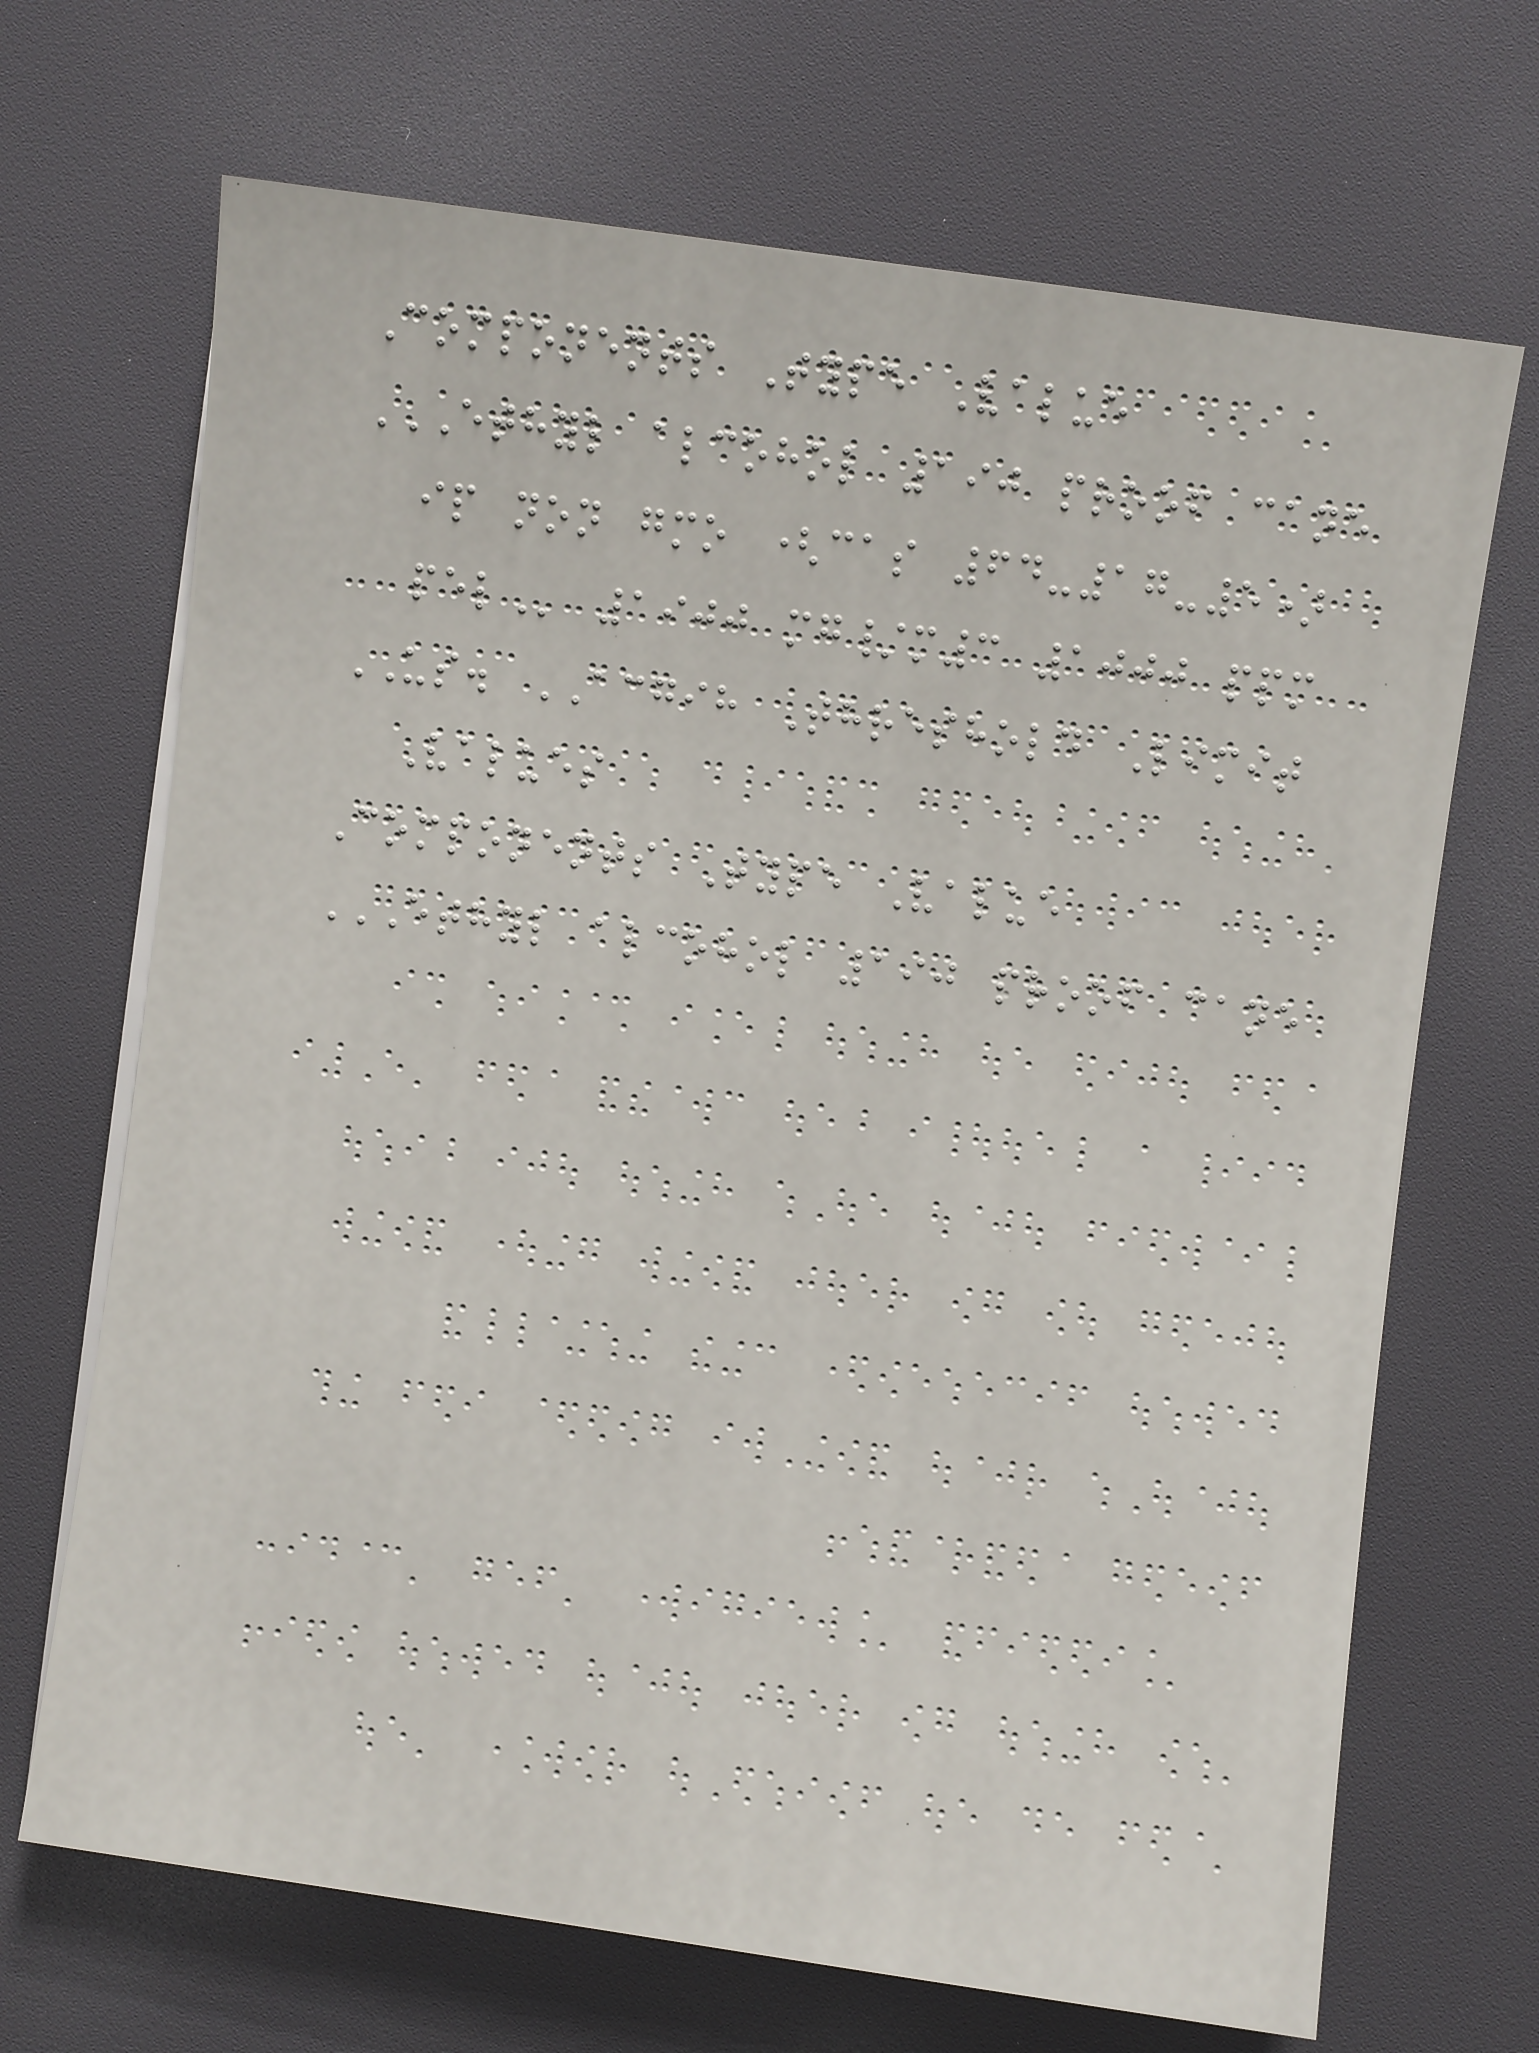Components Type Value
ETHYL ALCOHOL 190 PROOF CANE
IP NON GMO (CAS 64-17-5)
PEL 1900 mg/m3 1000 ppm
US. ACGIH Threshold Limit
Values
Components Type Value
ETHYL ALCOHOL 190 PROOF CANE
